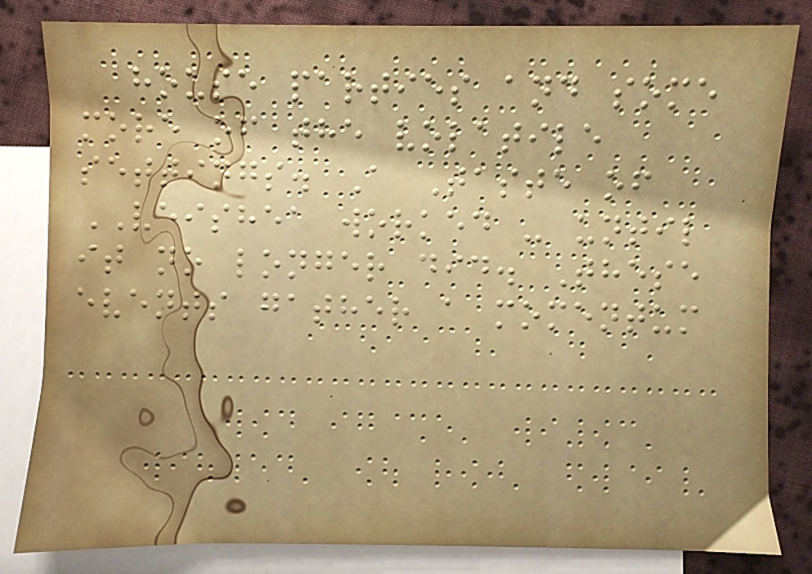house parties and some
more of the volatile
settings. A Taste of
VEISHEA worked - until
it no longer did. These
events gather a momentum
